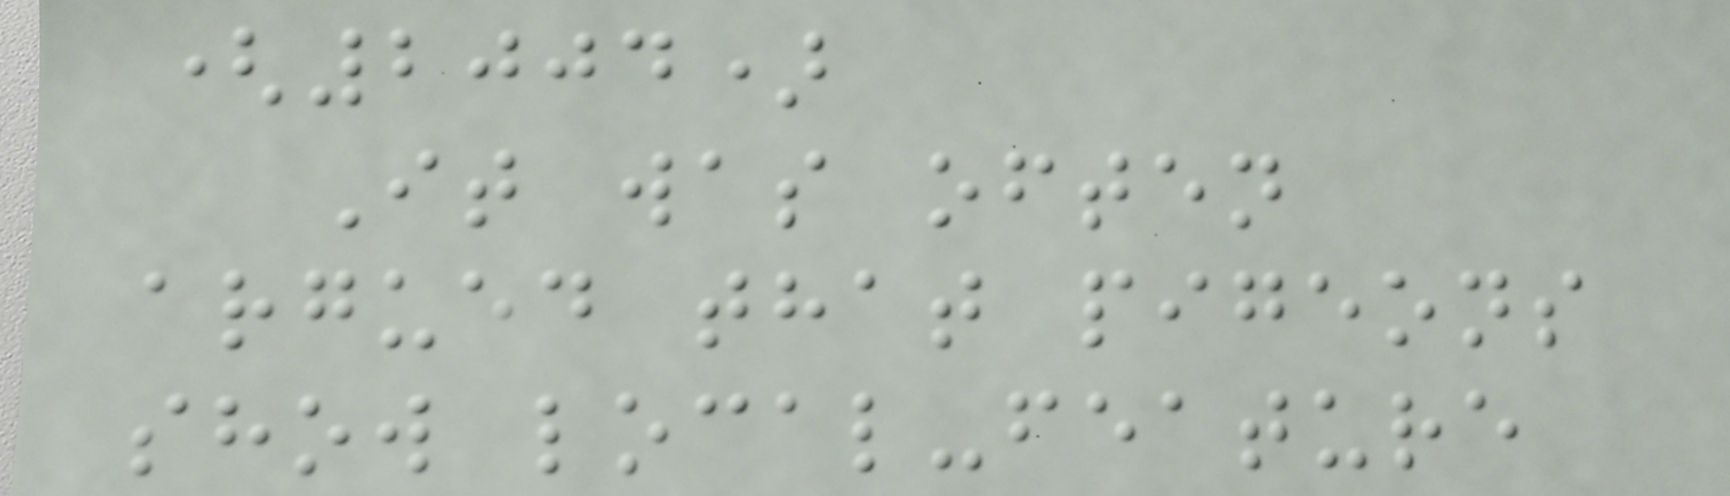(2004)
It was often
argued that pigeons
show local-feature
